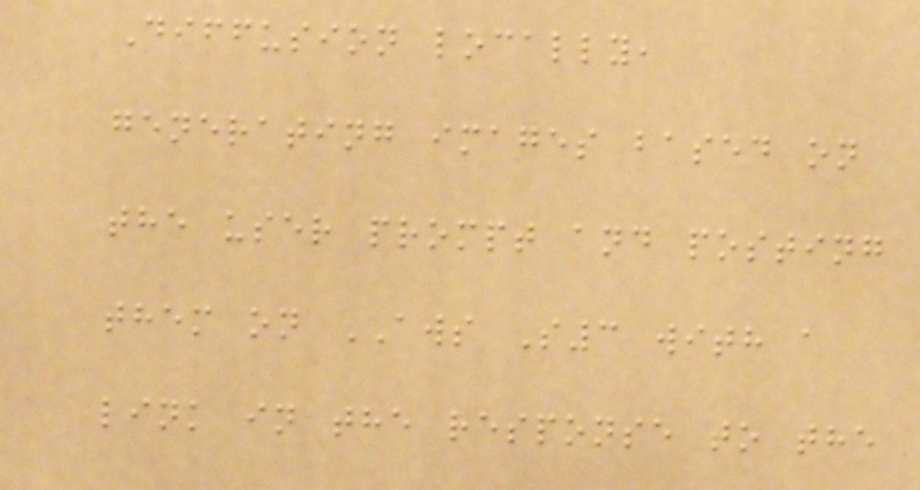Diffusion locally,
generating images based on
the user prompt and posting
them on AWS S3 with a
link in the response to the
